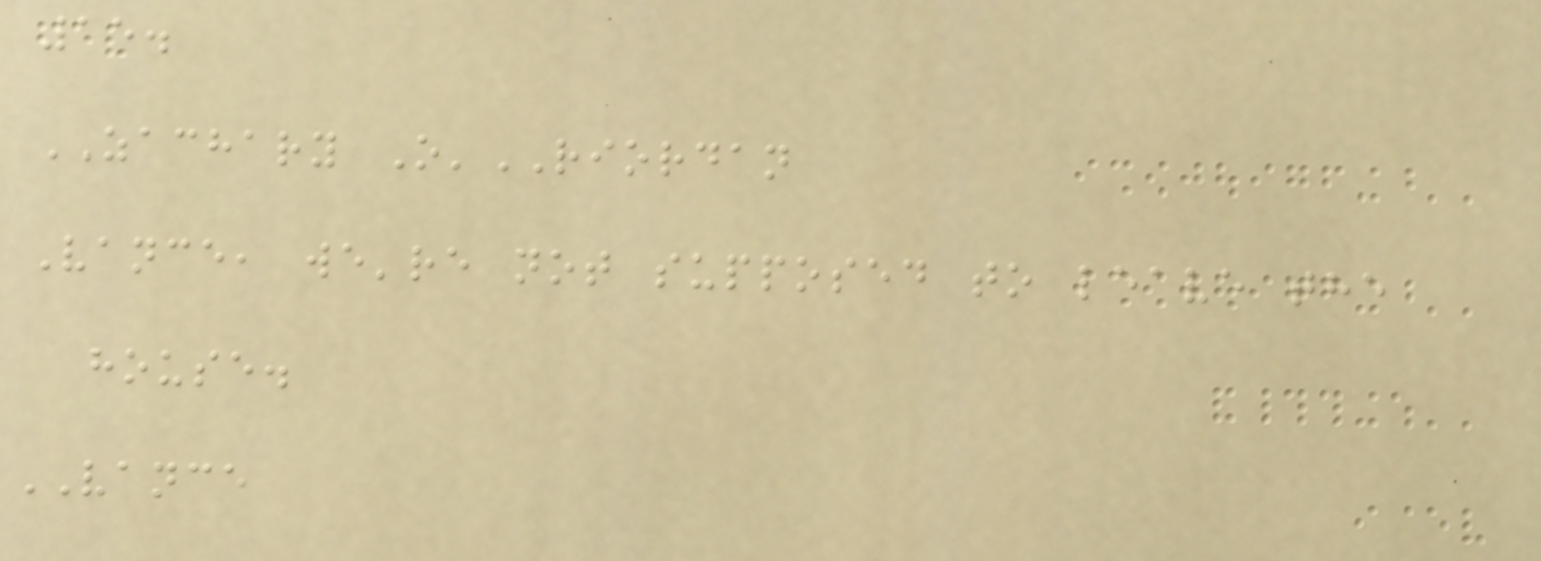15.
ZACHARY O'RIORDAN
Vance, we're not supposed to leave the
house.
VANCE
